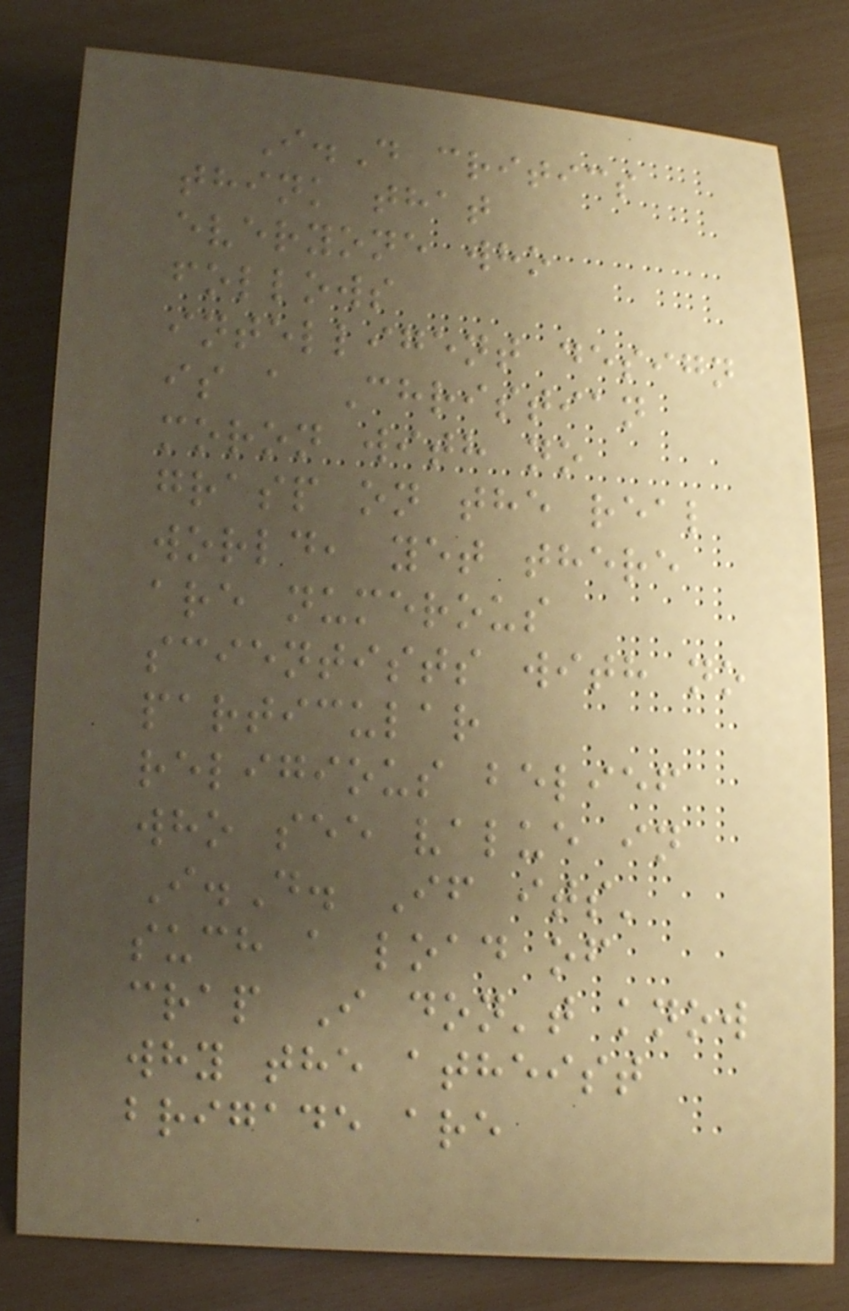I.D critics
think that
everyone who
follows
intelligent design
is a Christian
moron with no
grasp on the real
world, yet there
are numerous
scientists with no
particular
religious belief
who see value in
I.D. If its'
such a load of
crap I don't know
why the atheist
brigade are
